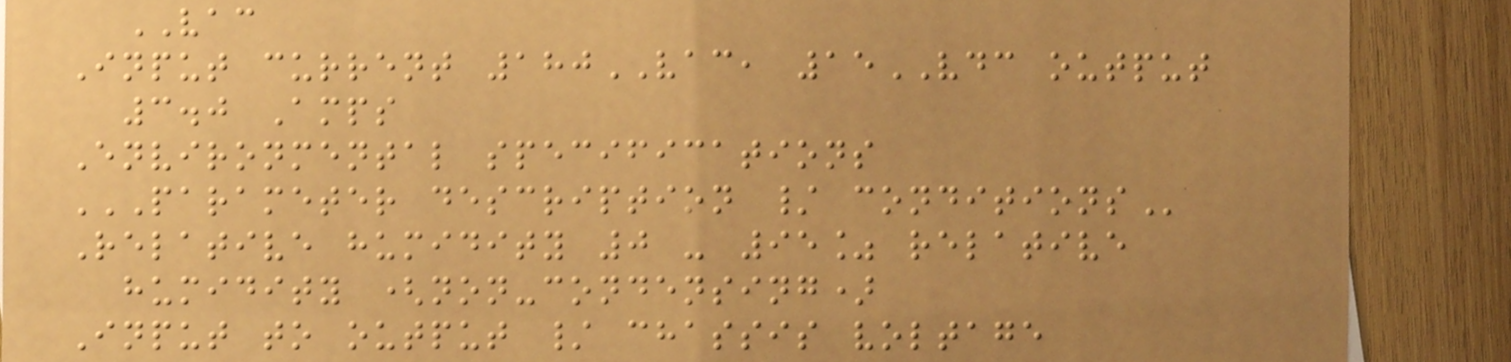VAC
Input current 180VAC, 15VDC output
3.0 Amps
Environmental specifications
PARAMETER DESCRIPTION / CONDITIONS
Relative humidity 0 - 95% relative
humidity (non-condensing)
Input to output / chassis voltage
